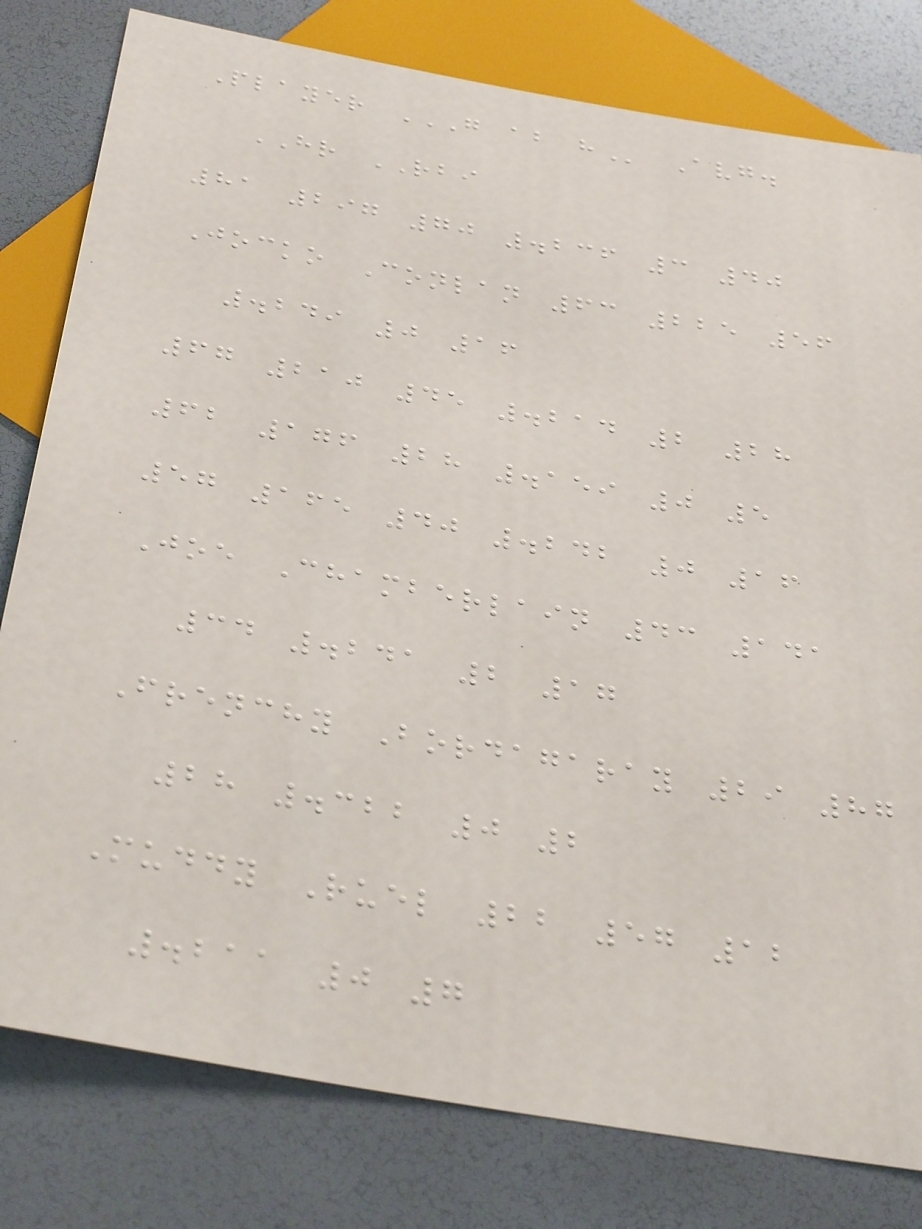Player G AB H Avg.
HR RBI
81 297 70 .236 3 40
Jocko Conlan 63 225 56
.249 0 16
67 210 45 .214 2 28
62 176 28 .159 0 5
57 165 40 .242 0 16
Joe Chamberlain 43 141
34 .241 2 17
Frenchy Bordagaray 29 87
28 .322 0 2
Muddy Ruel 22 57 12
.211 0 7
